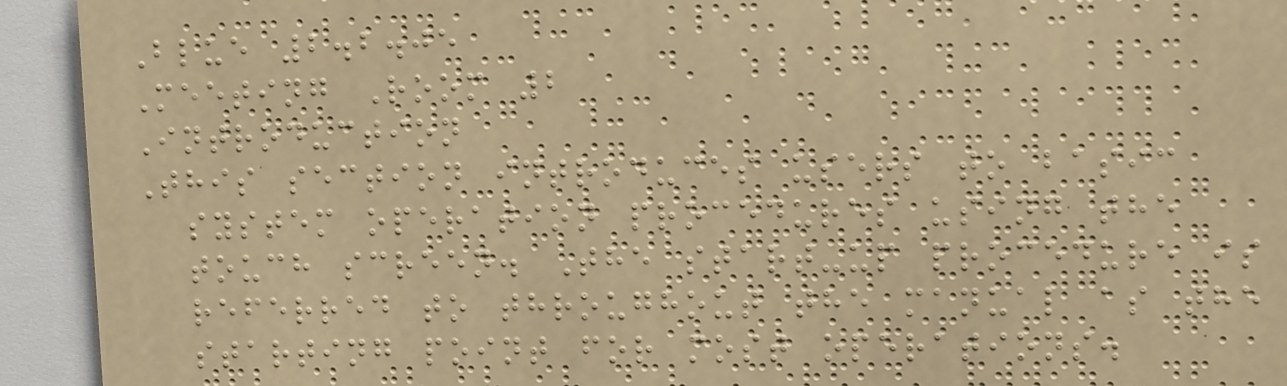Blue 2.2.05
Meeting Room 2
Introduction
This section introduces users to basic
system operation procedures using the
touch screen. The start-up procedure is
referred to throughout the manual as the
starting point for most operations.
